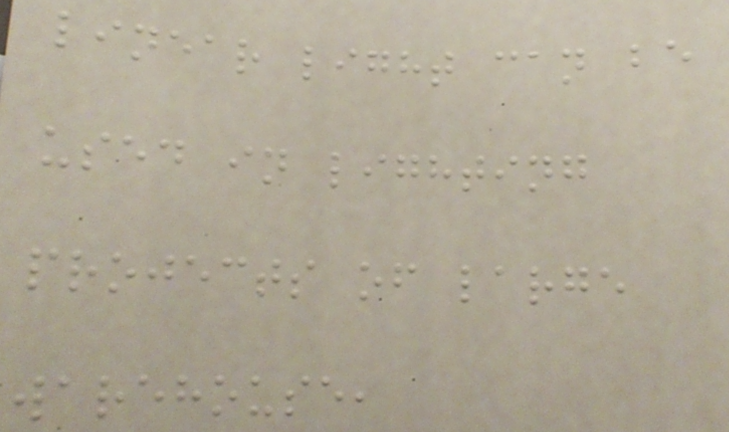linear light can be
used in lighting
projects of large
warehouse,
